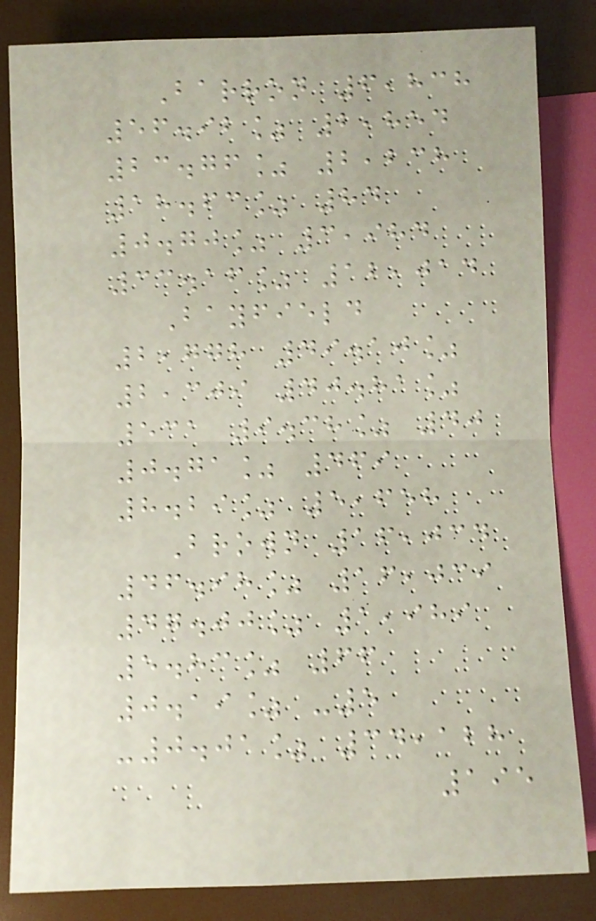Barron 6,838
56.92% 2,854
23.76% 2,238
18.63% 84
0.70% 3,984
33.16% 12,014
Bayfield
2,778 49.10%
2,309 40.81%
531 9.38% 40
0.71% 469
8.29% 5,658
Brown 16,034
46.98% 16,039
47.00% 1,989
5.83% 66
0.19% -5
-0.01% 34,128
195
